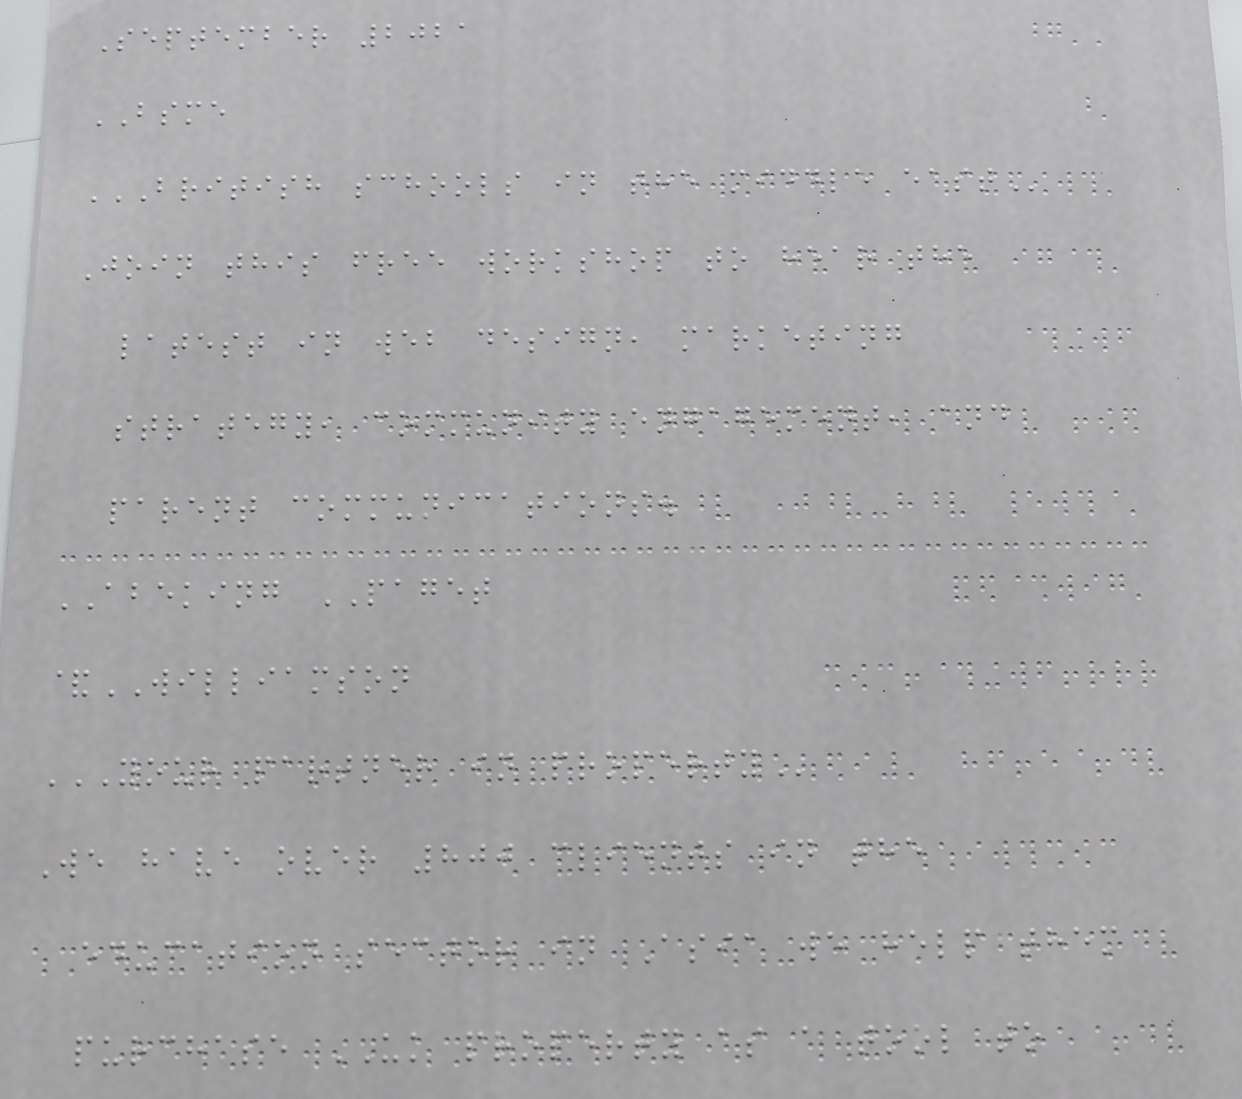September 2021
BSME
BRITISH SCHOOLS IN THE MIDDLE EAST
Join this free workshop to hear the
latest in web design, marketing
strategy, community engagement, and
parent communications.
ABEKING PAGET
&WILLIAMSON
YOUR PARTNER IN PROPERTY
We have over 800 clients in the
education sector in Asia we help them
purchase UK property as a tool to
